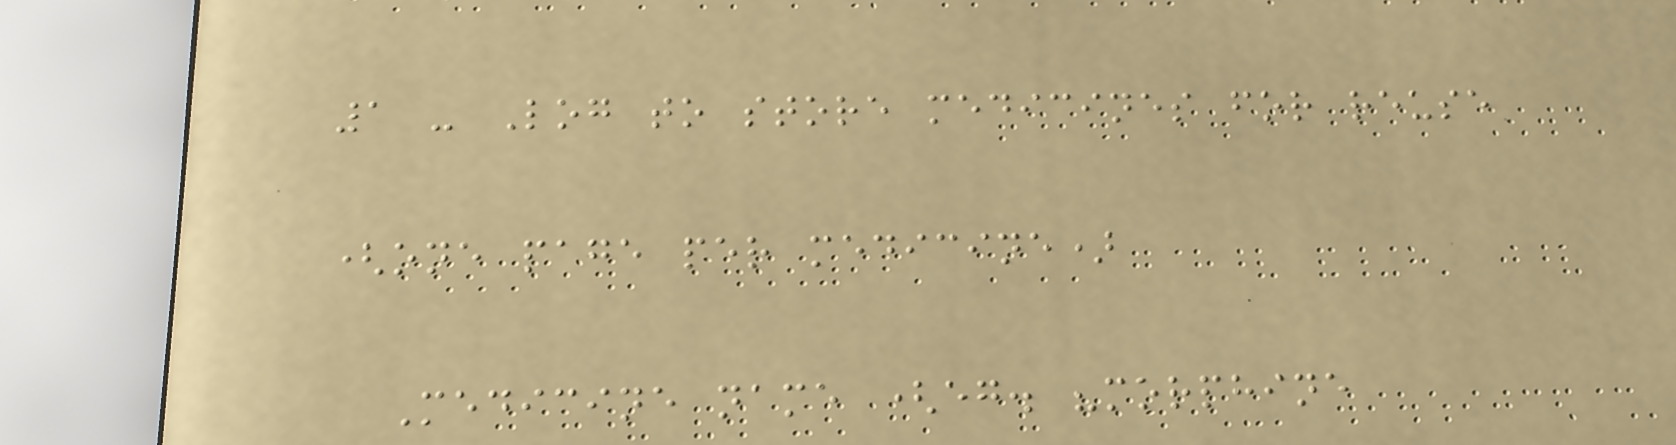1 - Log to store medicines for reuse
(one page per medicine)
Medicine name (eg. "morphine
